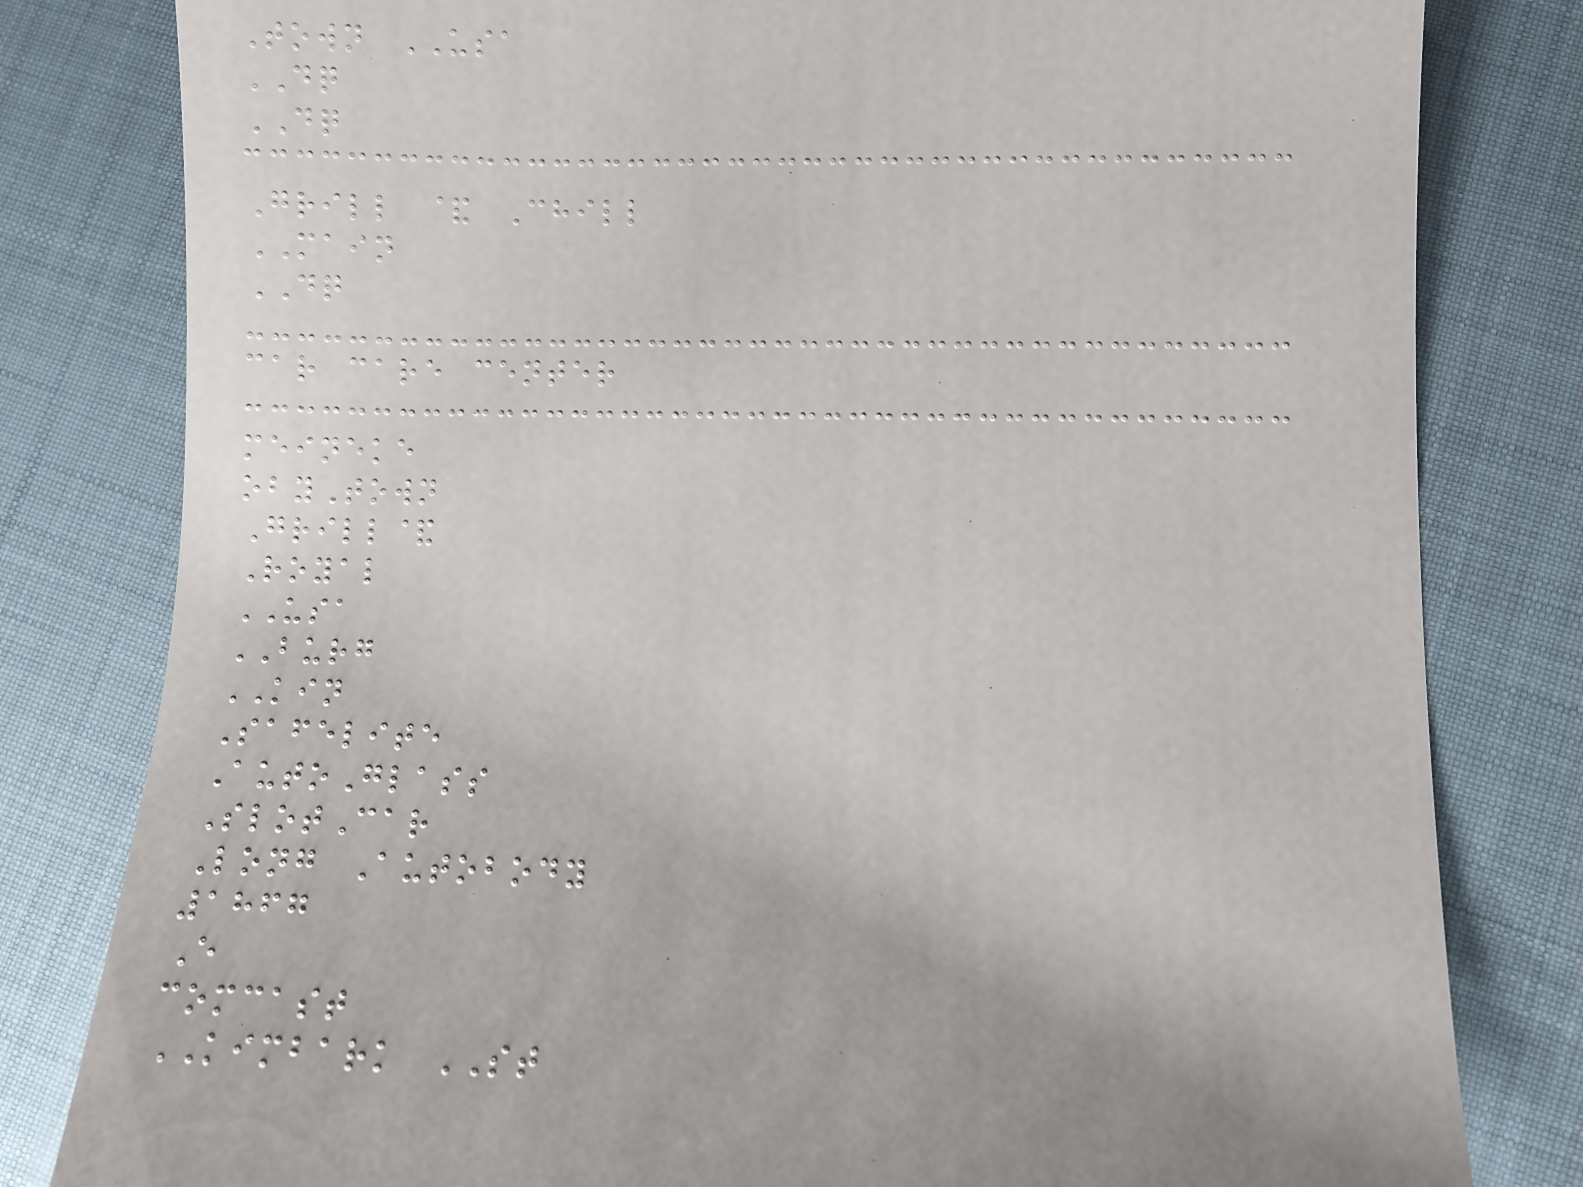Town USA
DQ
DQ
Grill & Chill
MAIN
DQ
car care center
meineke
obyTown
Grill&
Royal
USA
BURG
KIN
Safelite
AutoGlass
SlotCar
Long Autobody
1867
E
comcast
KIMBARK ST
